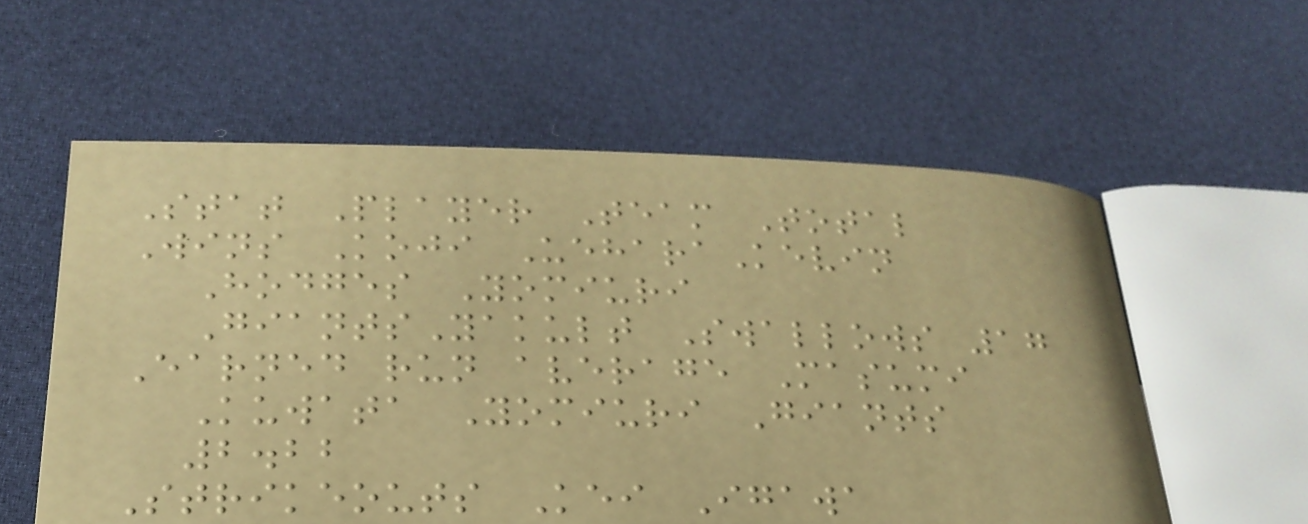Stat Player Team Total
Wins Koji UeharaKevin
Hodges Yomiuri
GiantsYakult Swallows 17
Earned run average Masumi
Kuwata Yomiuri Giants
2.22
Strikeouts Kei Igawa
